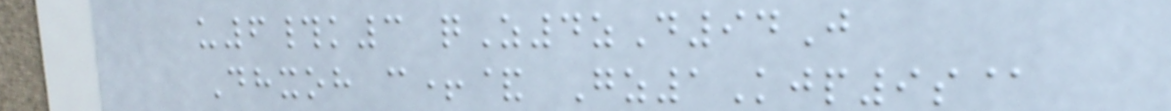u6#k3 qZ4zD94J
Dhxoh c+& Gz1Kjp9s@
